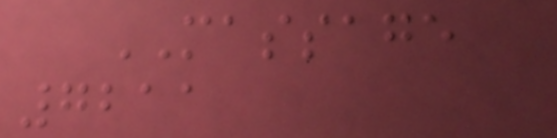MASSAGE
7211
